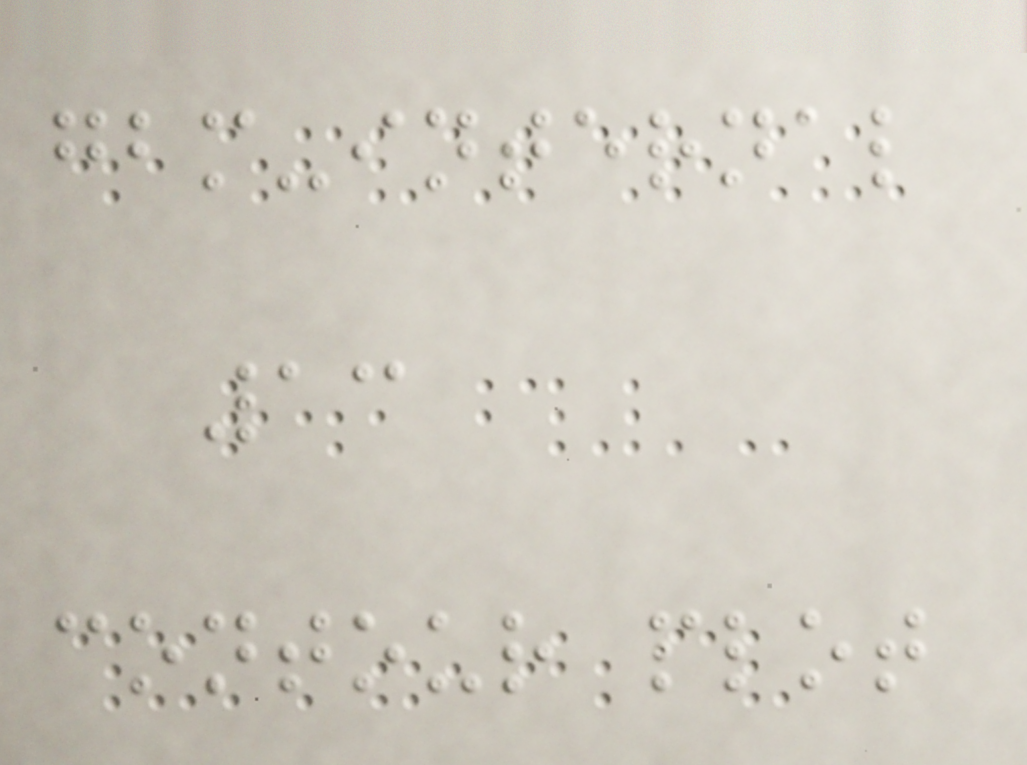gbm-internal
13
contour plot
